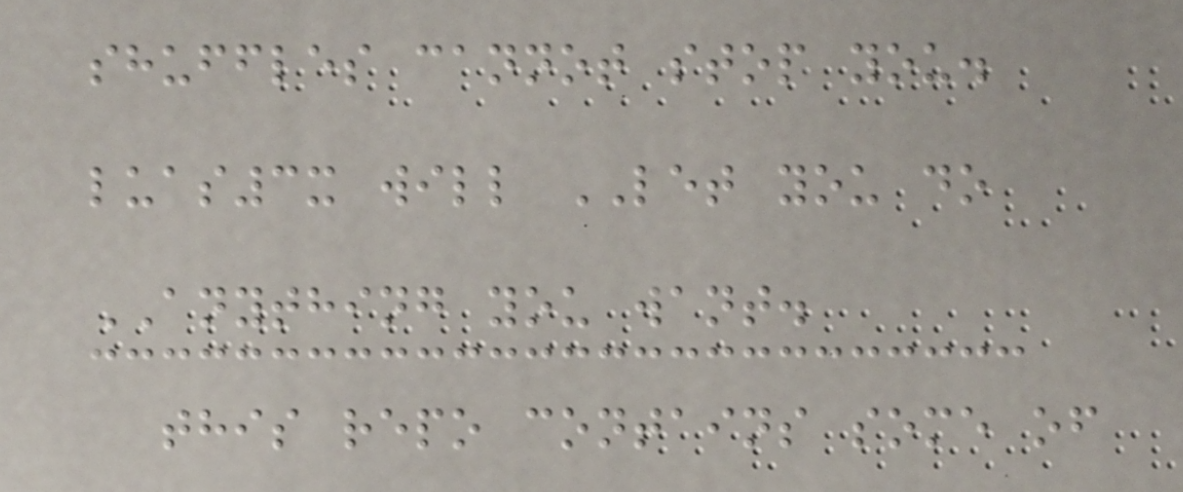shuffles cannot stop you.
luas3x will LET you do
ANYTHING you want.
this repo contains some of
